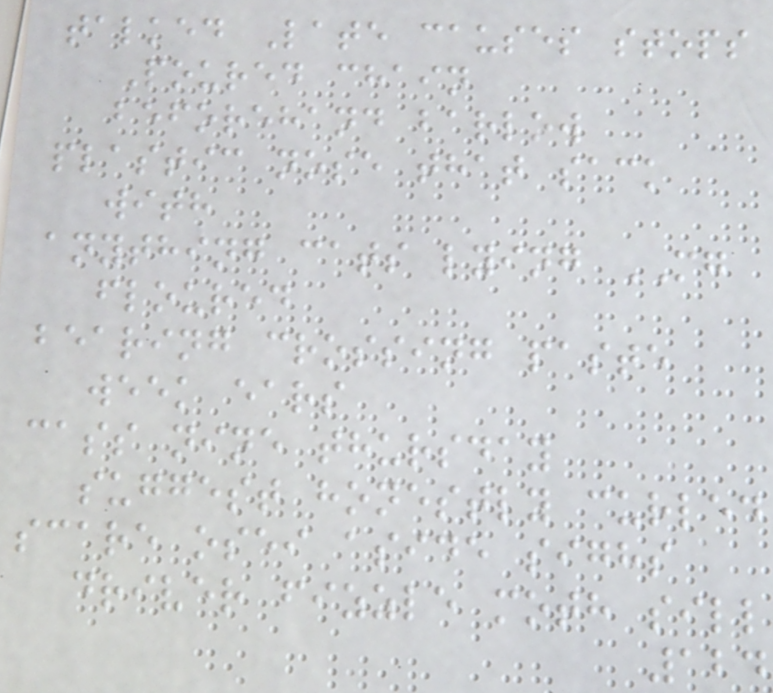talked Late causes stops
Poured chain
beforehand barlow
plastic nose that sack
with
anything cats lying MG
floured
bearing crossing paste
week ears
cass nine thursday
suggest honestly curled
scare osei aside sighs
driver fizzle moth sill
124
